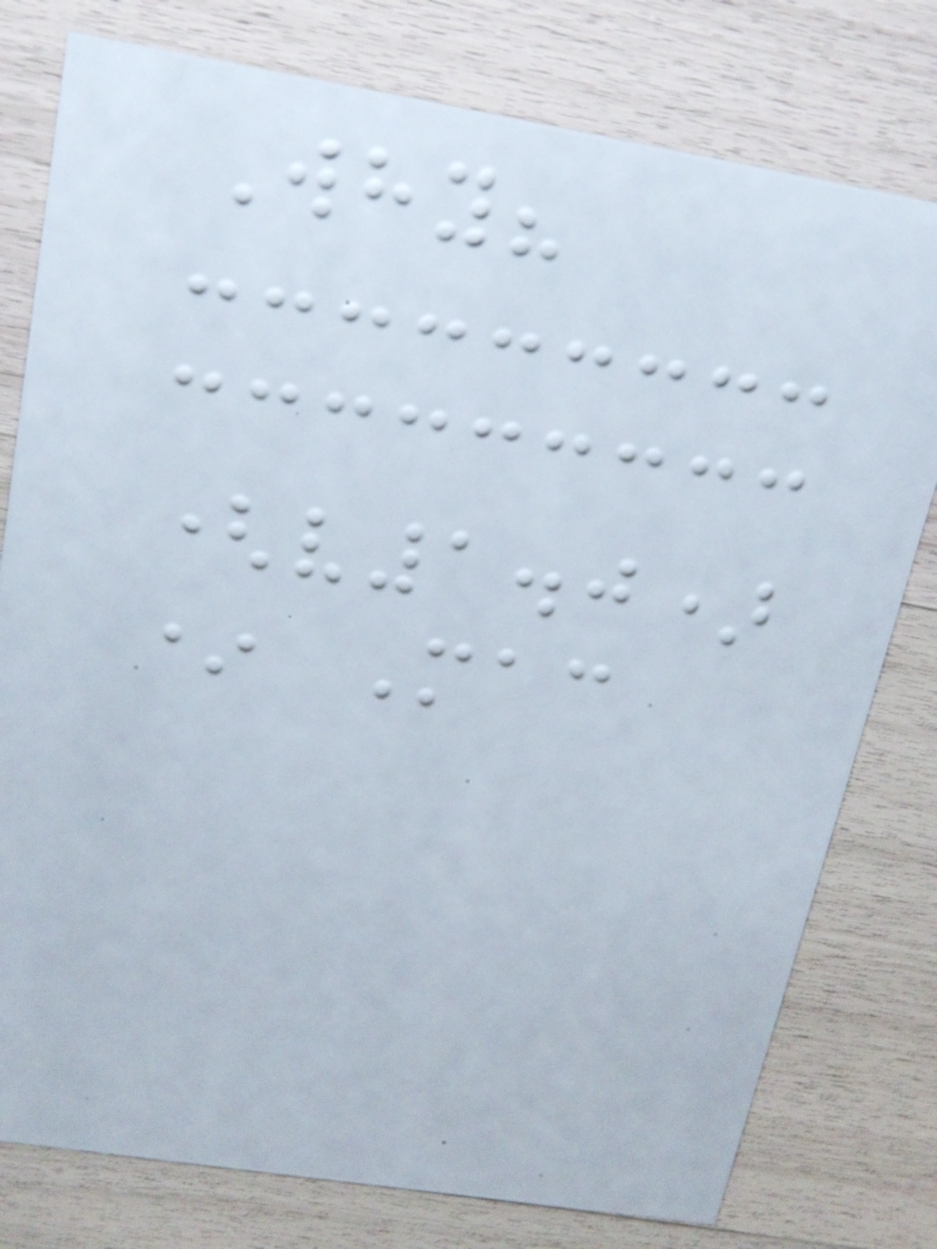Why?
(v1.0)
* Mac
